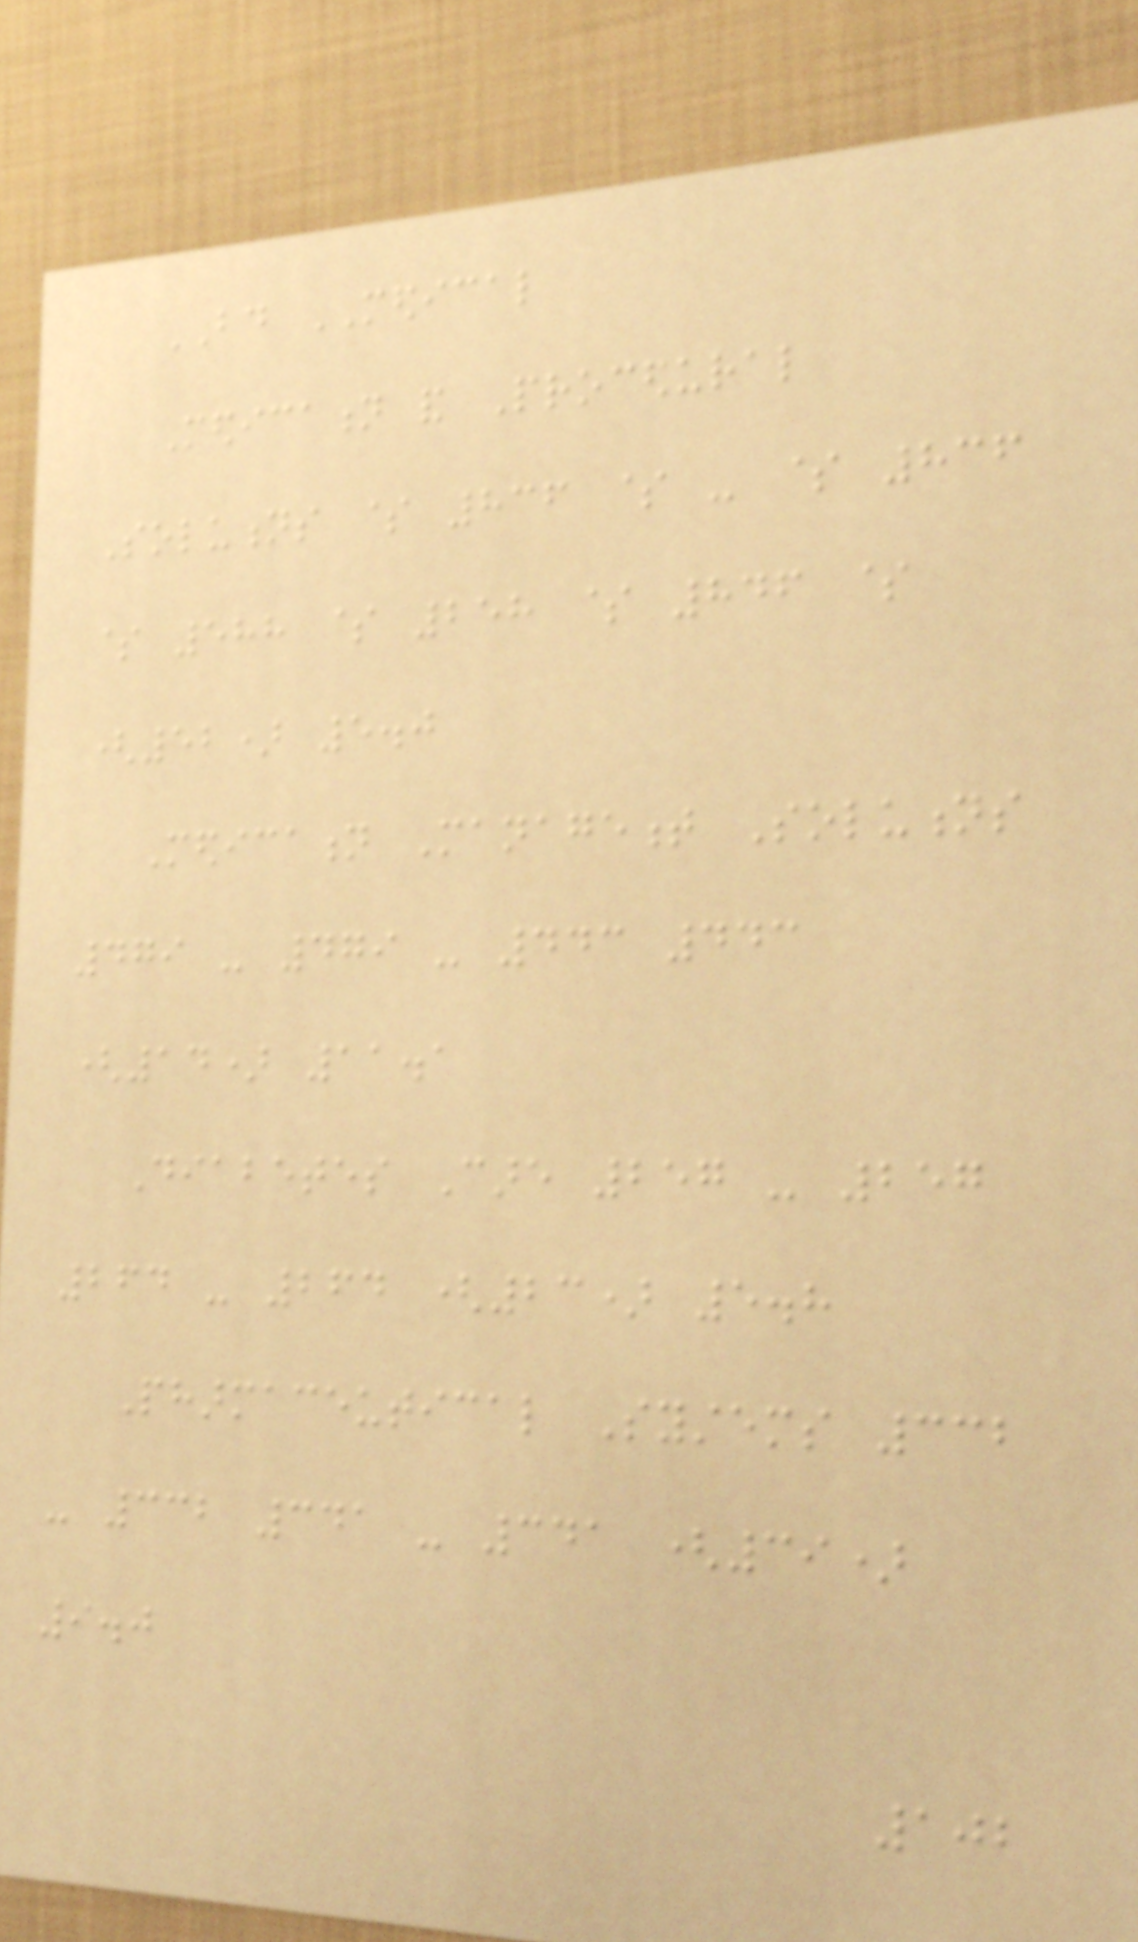BD MEDICAL
Medication and Procedural
Solutions $ 836 $ - $ 836
$ 588 $ 258 $ 846 $
(52) 5.0
Medication Management Solutions
479 - 479 - 443 443
(14) 11.1
Diabetes Care 257 - 257
264 - 264 (23) 5.8
Pharmaceutical Systems 332
- 332 341 - 341 (39)
9.0
102
